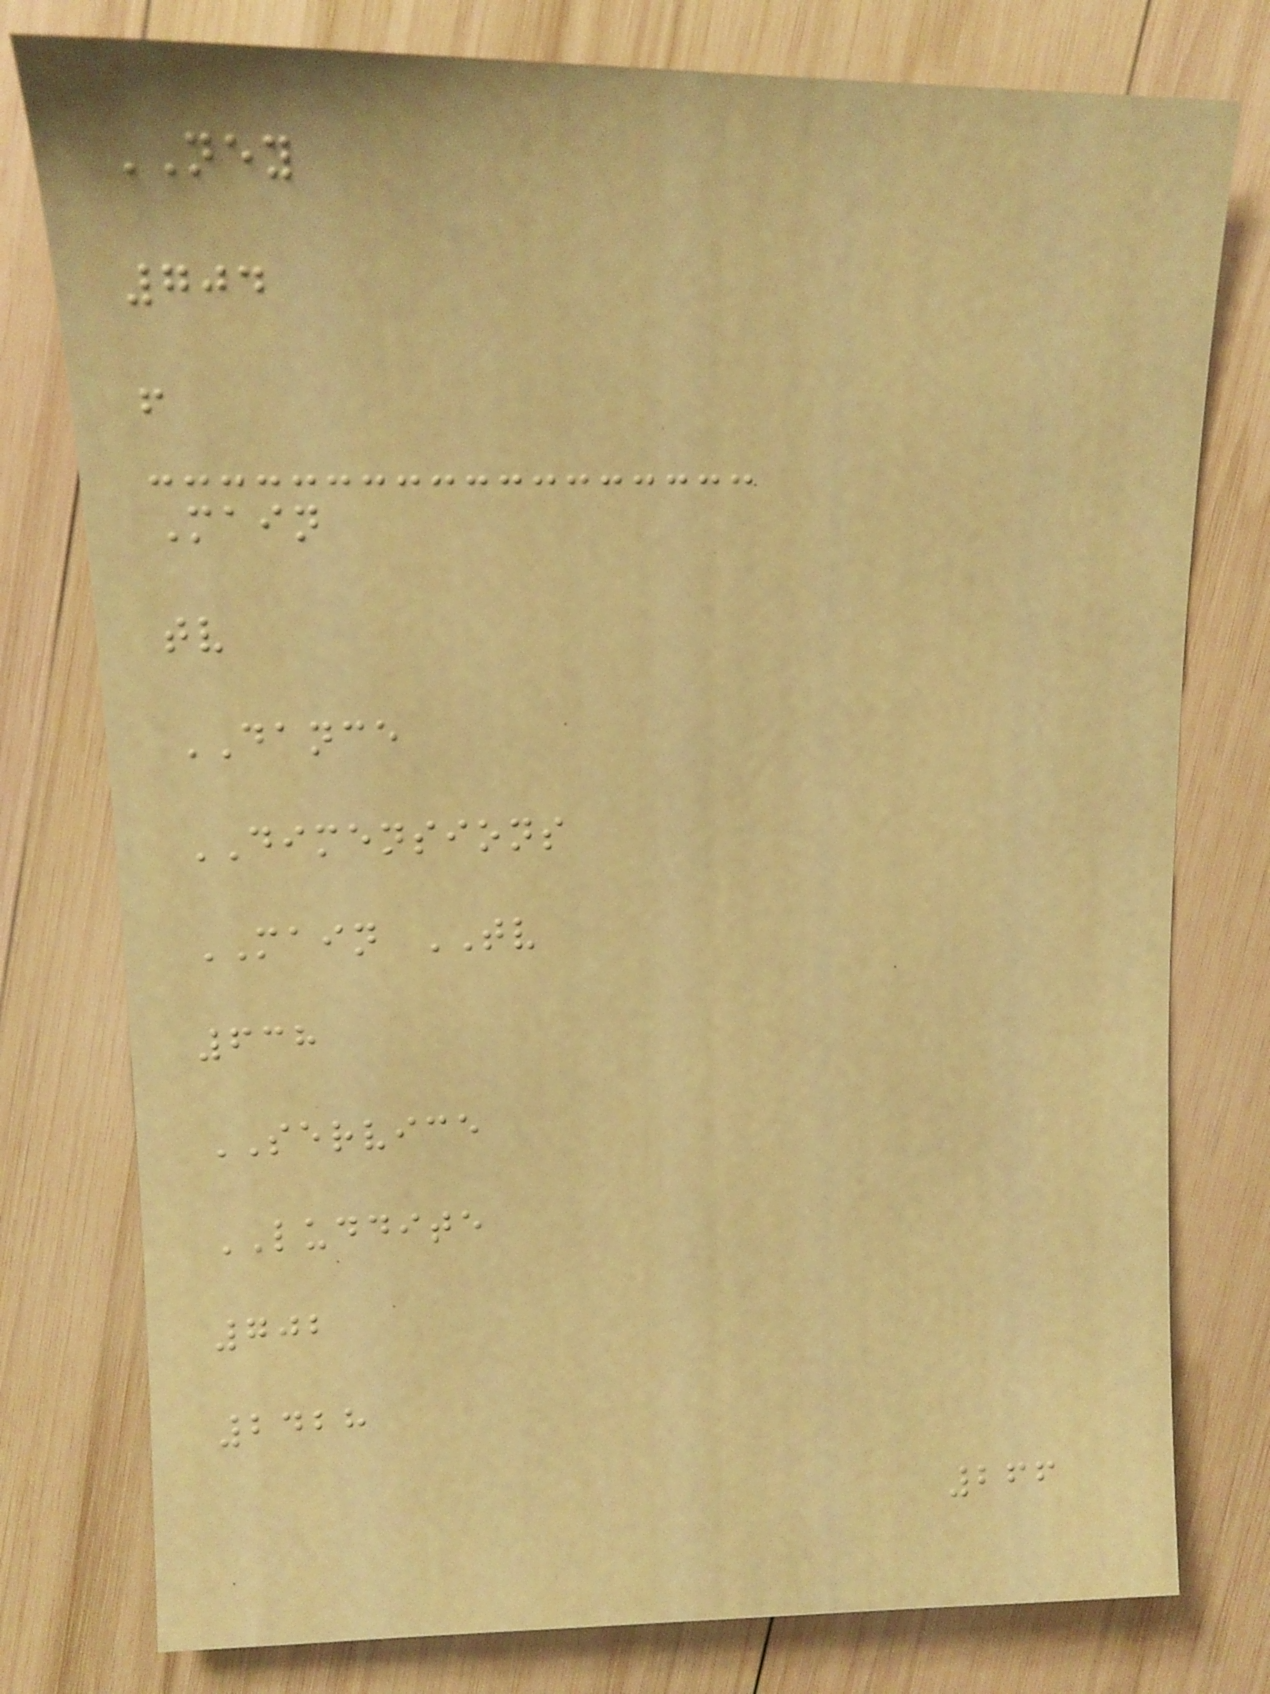NEY
704
f
Main
tv
DANCE
DIMENSIONS
MAIN TV
638
SERVICE
LUDDITE
702
2428
266
